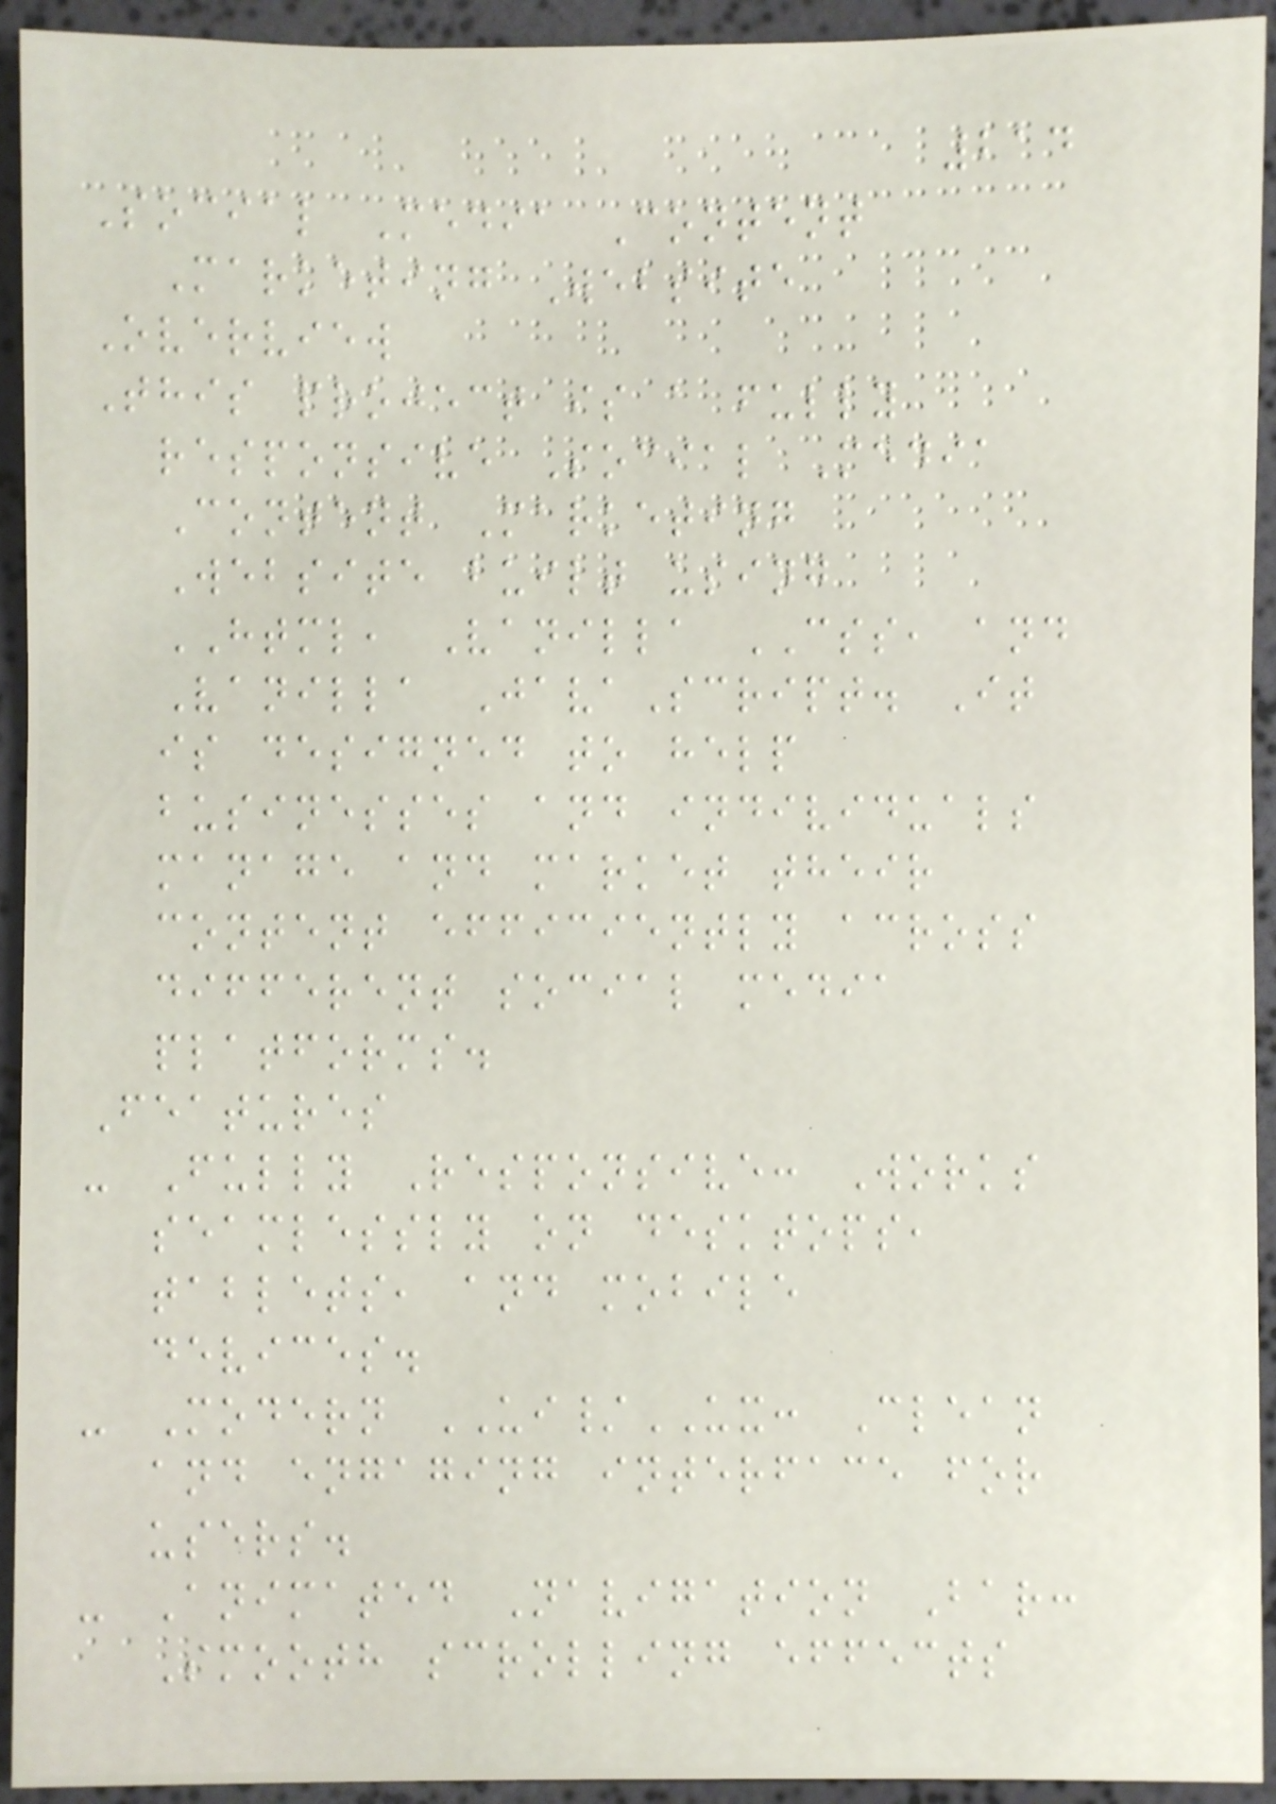214
Social Media Content
Marketing Website
Overview
This project is a fully
responsive Social Media
Content Marketing
Website built using
HTML, Vanilla CSS, and
Vanilla JavaScript. It
is designed to help
businesses and individuals
manage and market their
content efficiently across
different social media
platforms.
Features
- Fully Responsive: Works
seamlessly on desktops,
tablets, and mobile
devices.
- Modern UI/UX: Clean
and engaging interface for
users.
- Animated Navigation Bar:
Smooth scrolling effects
